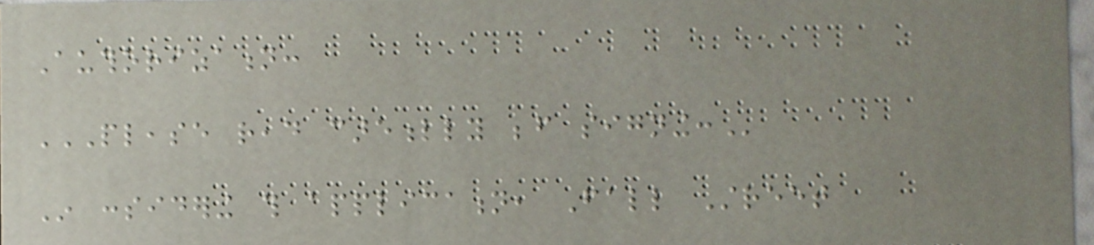Authorization:
PLEASE READ CAREFULLY BEFORE SIGNING:
In considering this application, Fall Street
